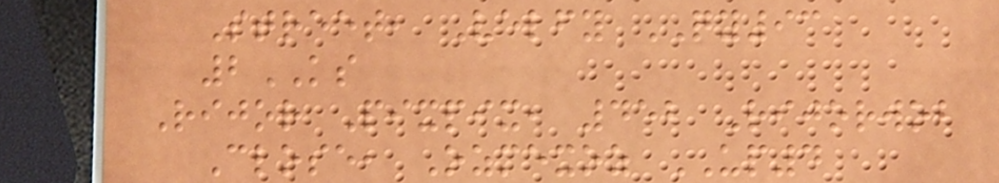Street, Velfy QY93
2KS
Rijor Pixpix, 452 Rijorwob
Close, Ozmexoz UP4
